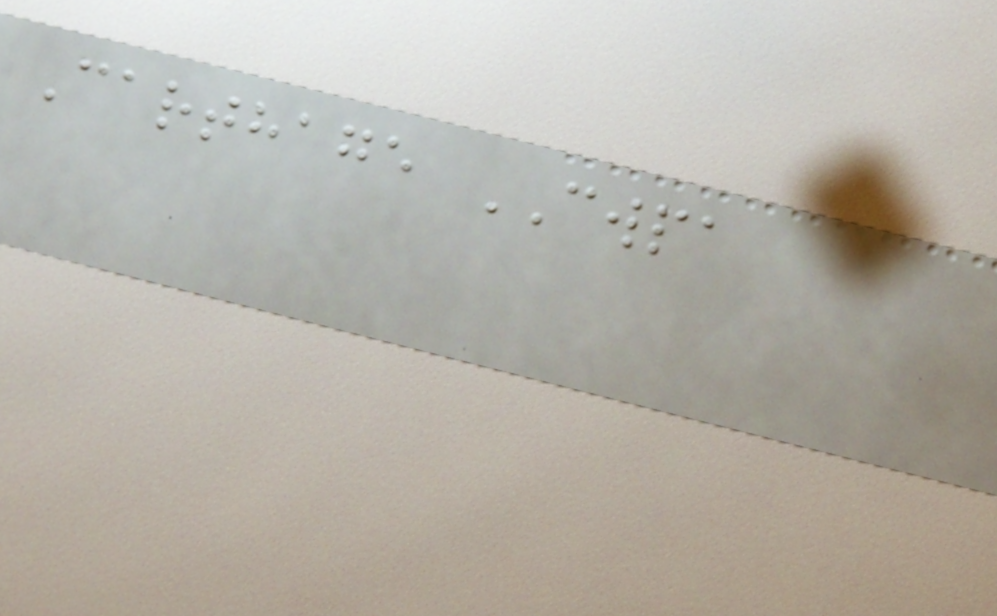Carthage CWPA
